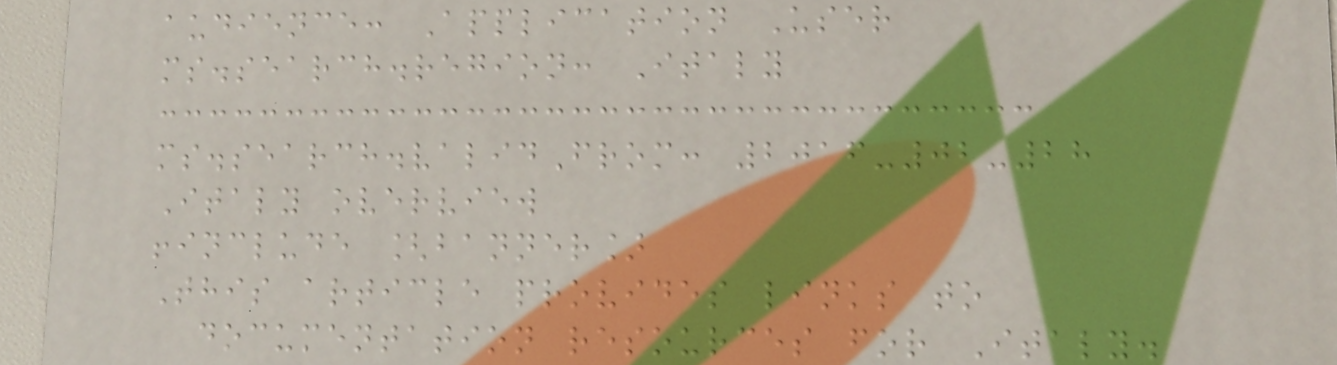audience: Application User
ms.search.region: Italy
ms.search.validFrom: 2016-02-28
Italy overview
!include [banner]
This article provides links to
documentation resources for Italy.
